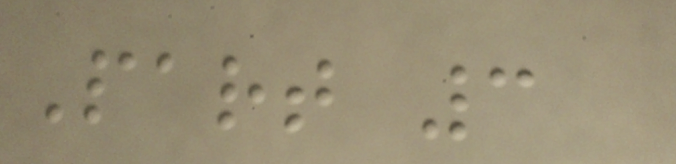Part 3
